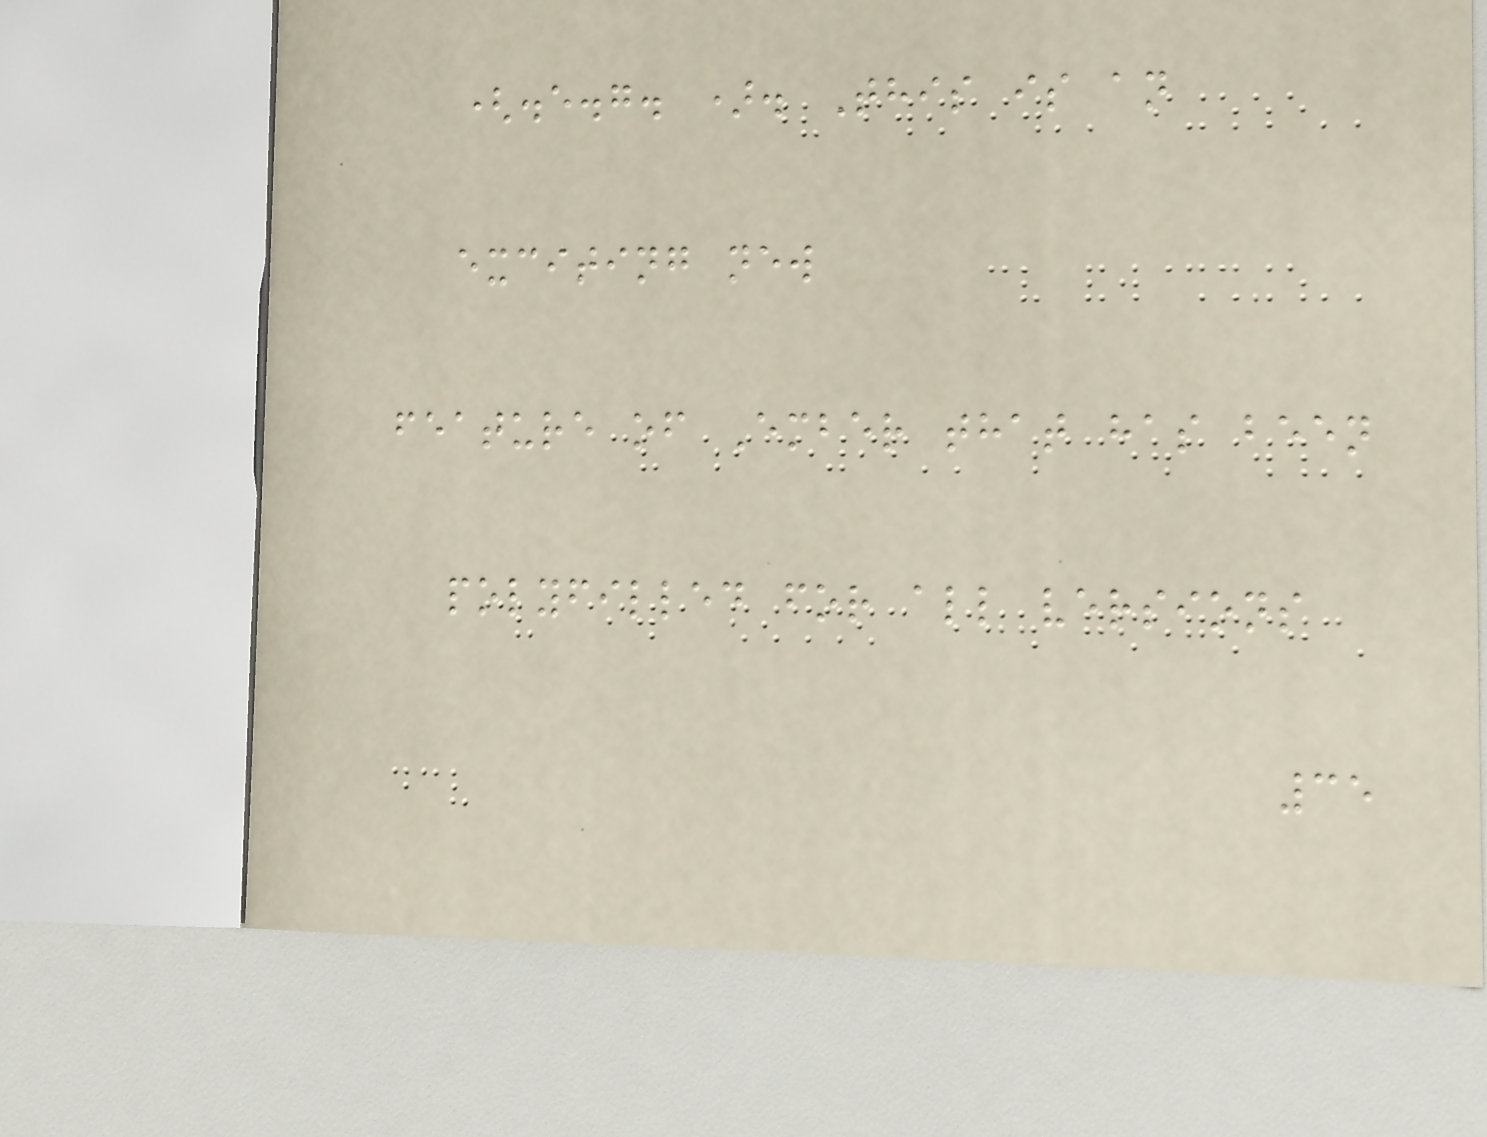(.e.g. ). This is an
exciting new
feature of Ember that has been
polyfilled for all versions
35
